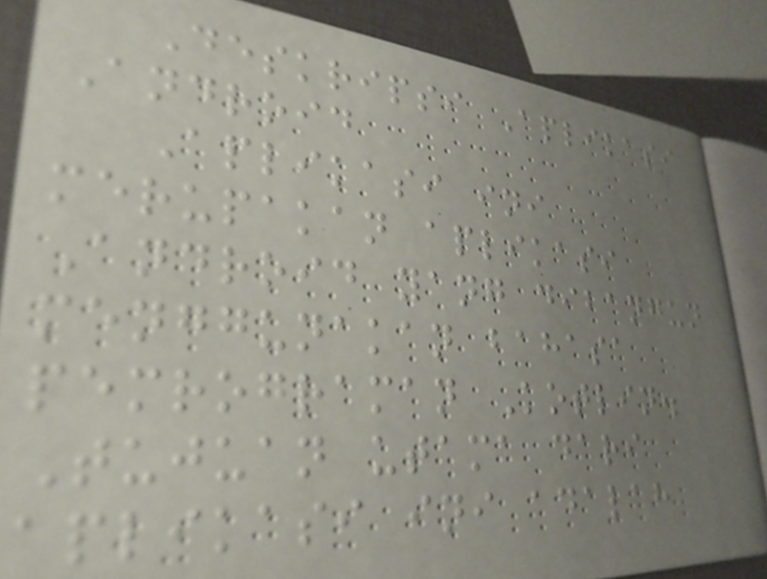Deskripsi Aplikasi
Android
Aplikasi ini
merupakan aplikasi
Android yang dibangun
menggunakan bahasa
pemrograman Kotlin.
Tujuan utama dari
aplikasi ini adalah
